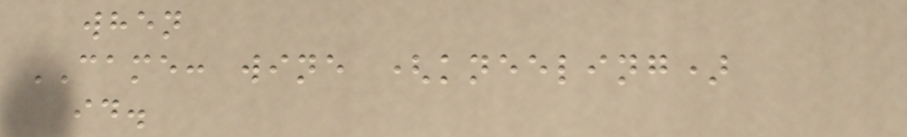when
CAME: wine (kneeling)
id.
